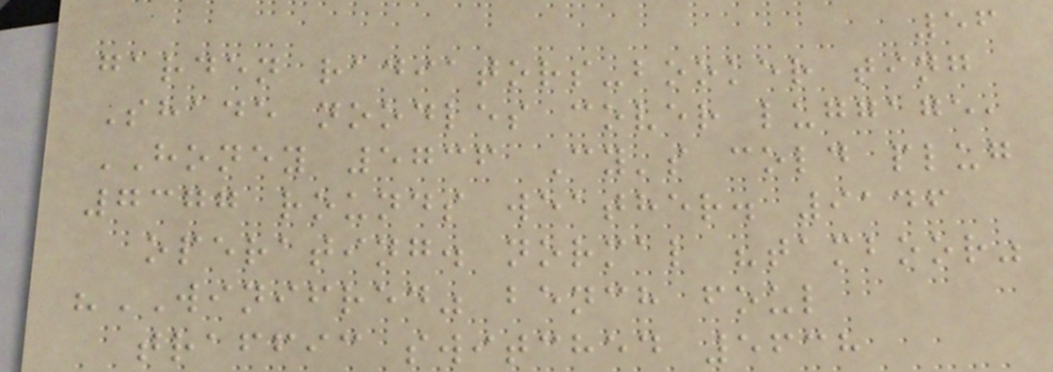56
garden radiators-booker ting
Shade noodles cover luggage,
HONEY 5736 Cy's cold plug
7377 rounds weather. 9146
operating. normal "tamboor"
"WINIFRED" bench foul
traffic switched 5638
